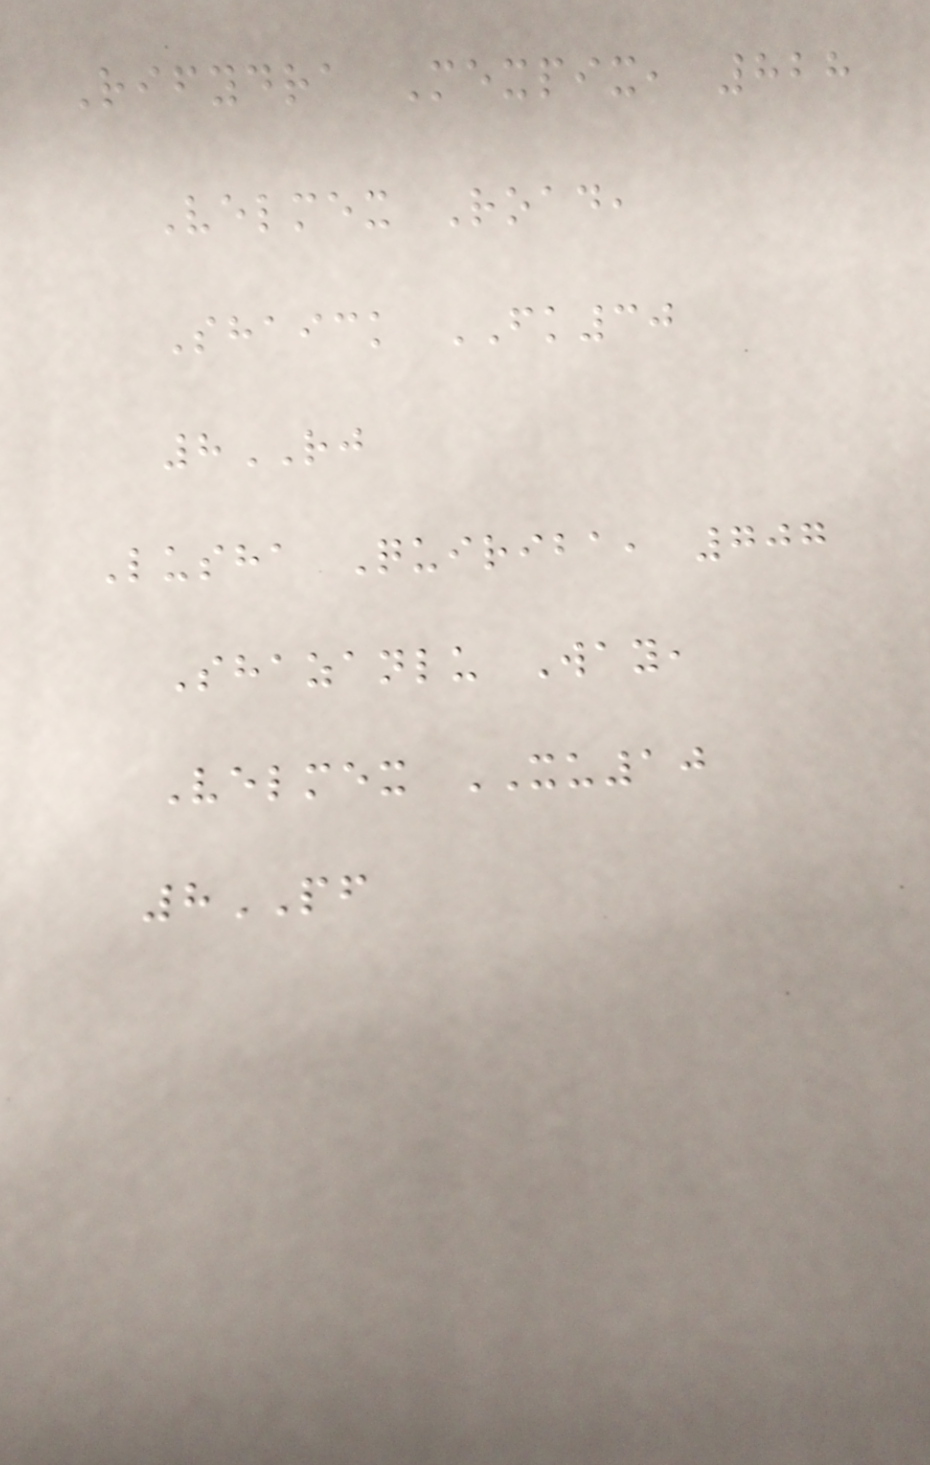Rifydra Mexpix, 828
Velmex Road,
Shaick FK30
8RJ
Lusha Quiriba, 707
Shazanlu Way,
Velmex XU10
8PF
